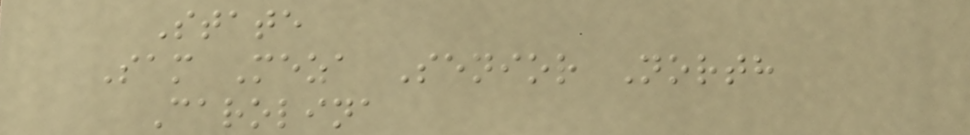State
Sam Meza Senior North
Carolina
